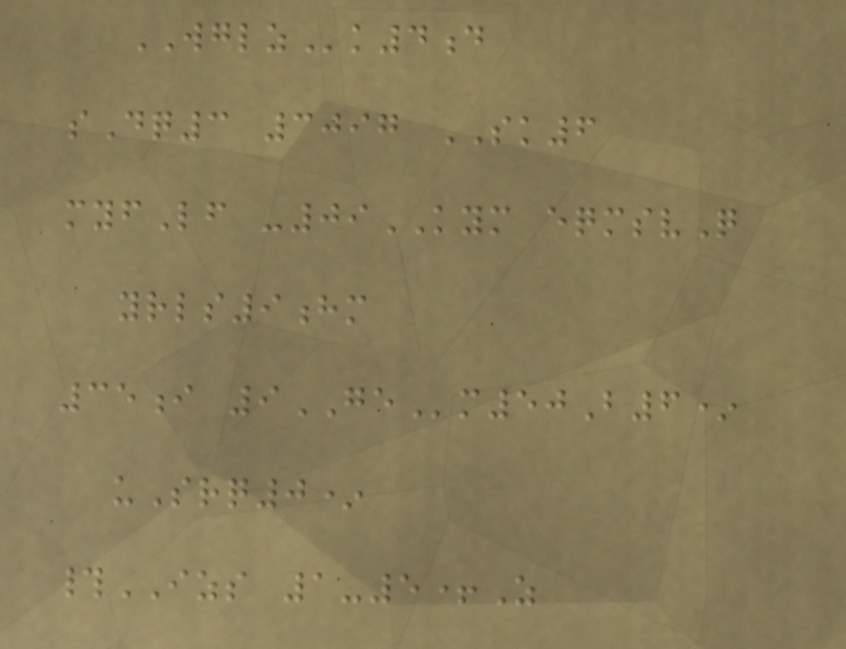WGLZk4d
sDq3 3097 SK6
myfLf -09KYM eqmsvQ
yrls9hm
35i 9GEm50B6*
uSrq0*
#IZS 1-5+Z
